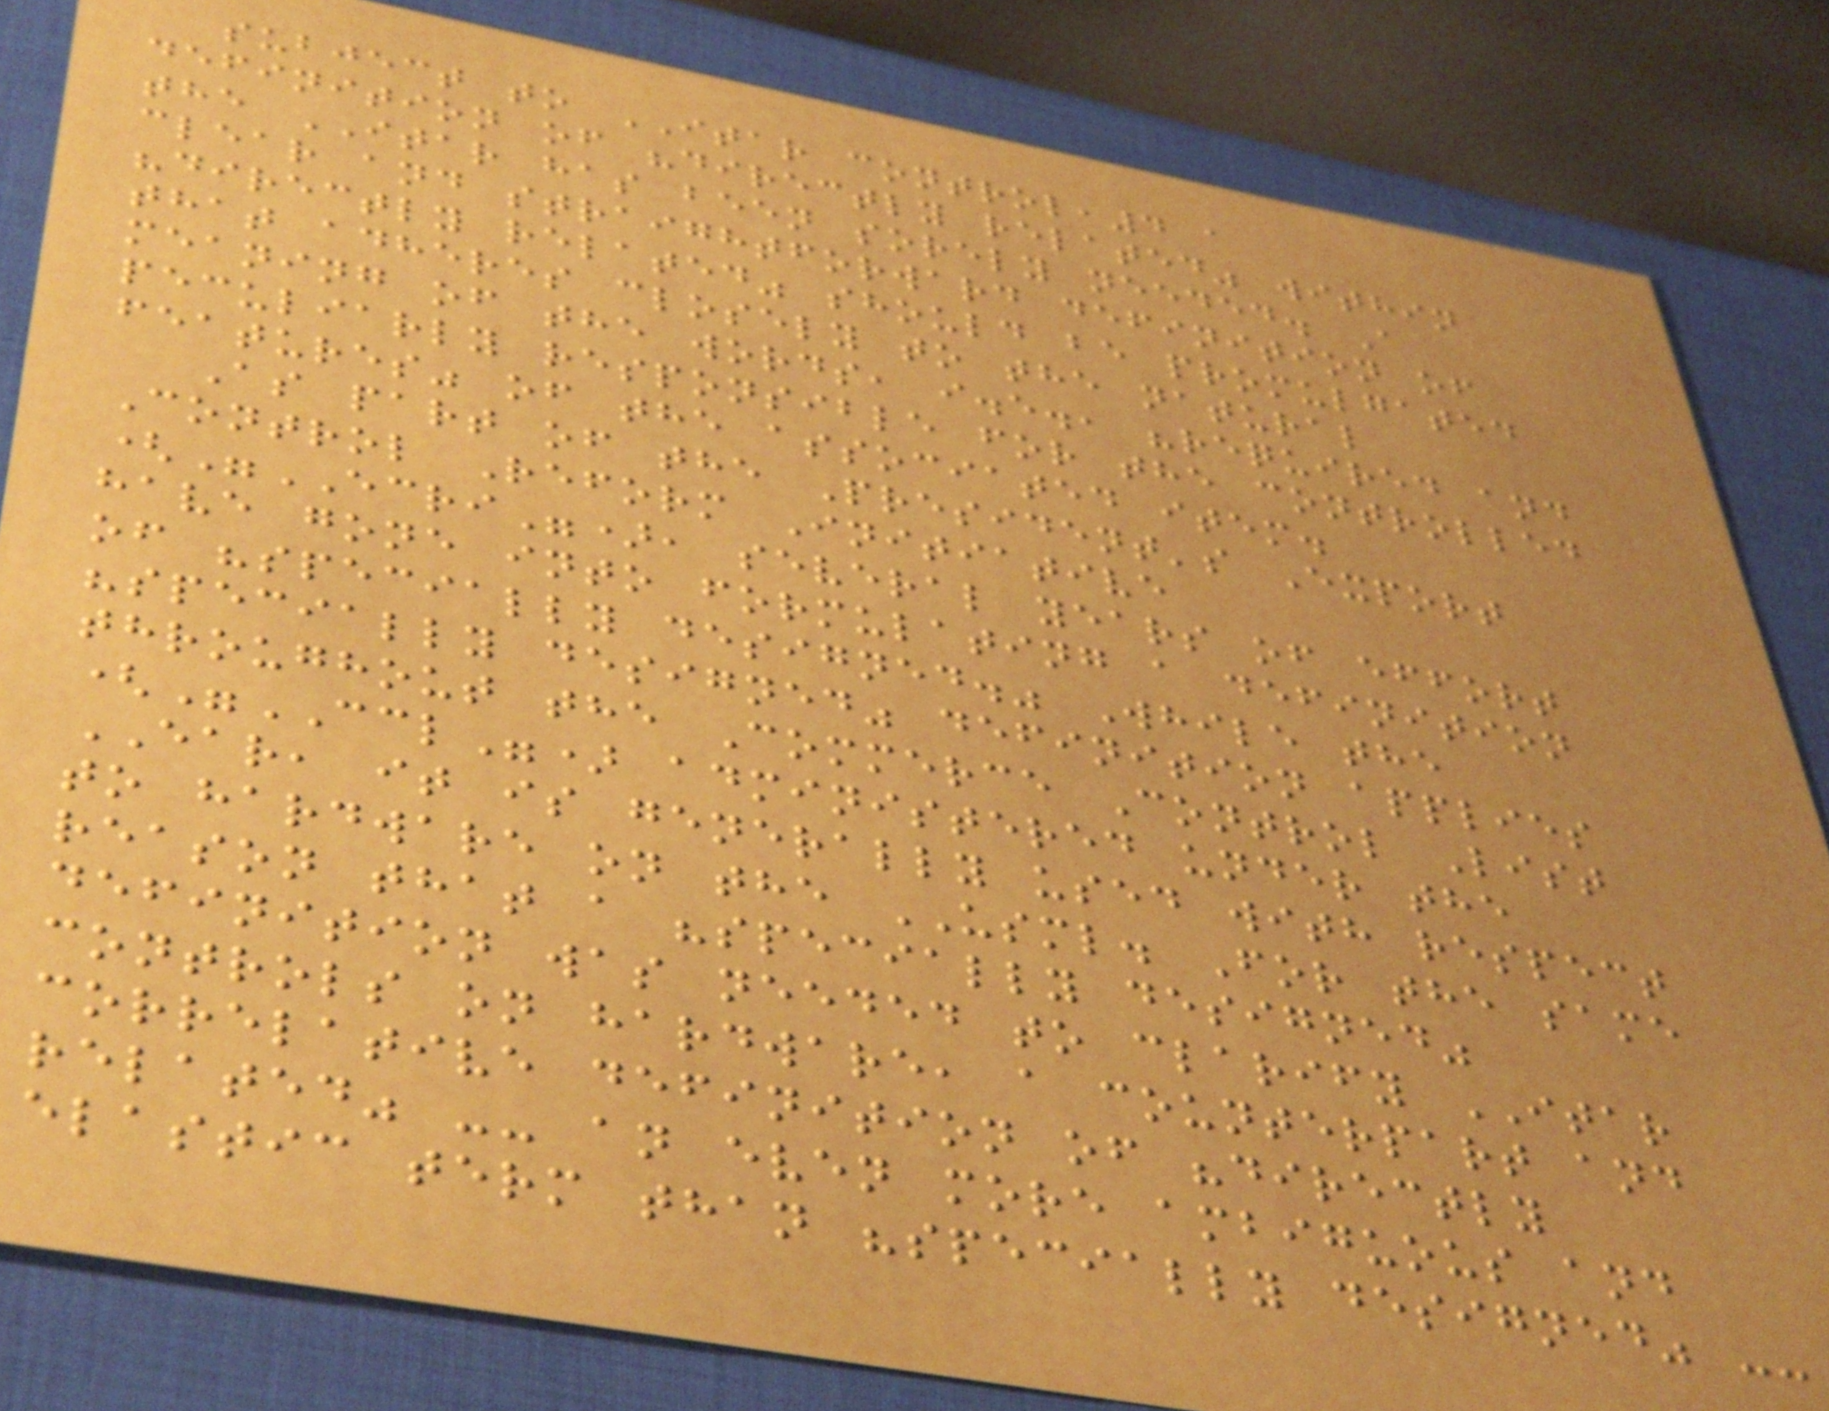subject to ITAR control,4 a
definition of "directly related" within
the ITAR has been sorely needed. A
clear and straightforward definition of
"directly related" should be promulgated
that adheres closely to the natural
meaning of the words, i.e., "required and
peculiarly responsible for the controlled
features" of the associated item.
As part of the President's Export
Control Reform Initiative
("ECRI"), several years of effort
have gone into formulating a definition
of "specially designed." While the
"specially designed" definition applies
throughout the Commerce Control List
("CCL") administered under the
EAR, it is generally used with respect
to hardware on the USML. For the same
reason that a "specially designed"
definition was needed to clarify ITAR
controls on hardware, a counterpart and
correlative definition of "directly
related" -- an even more ambiguous and
elastic term than "specially designed" --
